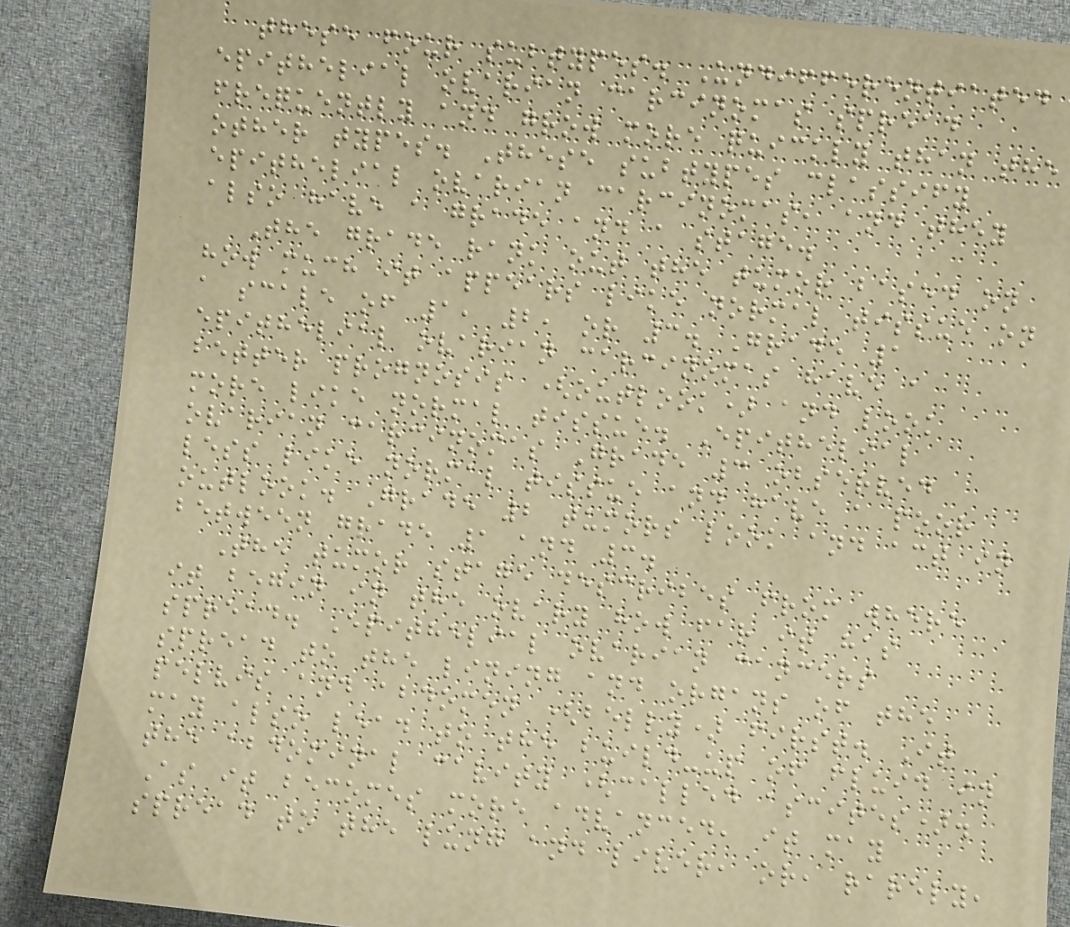these four subtypes. Undifferentiated
epithelial ovarian carcinomas spread
frequently and grow more quickly than the
other types. These subtypes classify
epithelial ovarian carcinomas, and they
also have a grade and a stage.
The grade rank out the tumor based on
how much it appears like normal tissue on
a scale of 1, 2, or 3. Grade 1
epithelial ovarian carcinomas have a
better prognosis (outlook) and look
more like normal tissue. Epithelial
ovarian carcinomas Grade 3 observed
less like normal tissue and have a poor
outlook. Grade 2 tumors look and act in
between grade 1 and 3.
The tumor stage describes from where
it begin in the ovary how far it has
spread. Epithelial ovarian cancers
spread to the lining and organs of the
pelvis and abdomen (belly) first. It
may also lead to the build-up of fluid in
the abdominal cavity (called ascites).
As it becomes more advanced, it may
spread to the lung and liver, or, rarely,
